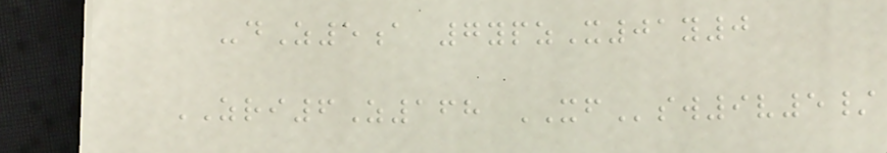-dZ5a 7ypzX01y0
ZRI6Z168 XFsw9v5/
